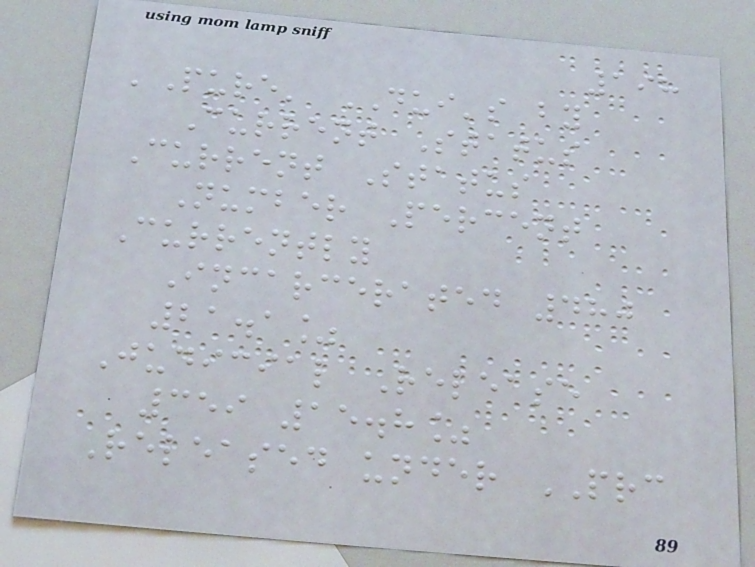198
'Pure' DUI's by
Current Status
Current Status
Number Percent
Currently
Incarcerated 480
21.1%
Judicial Release
359 15.8%
Released under PRC
